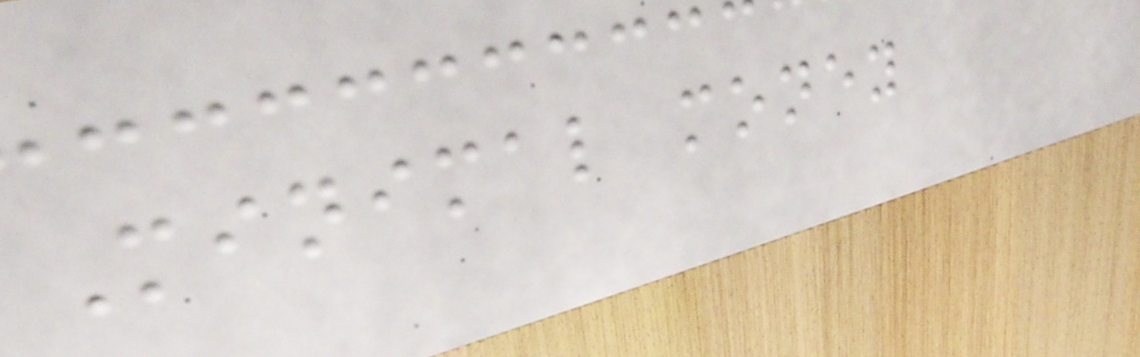Minimal money
